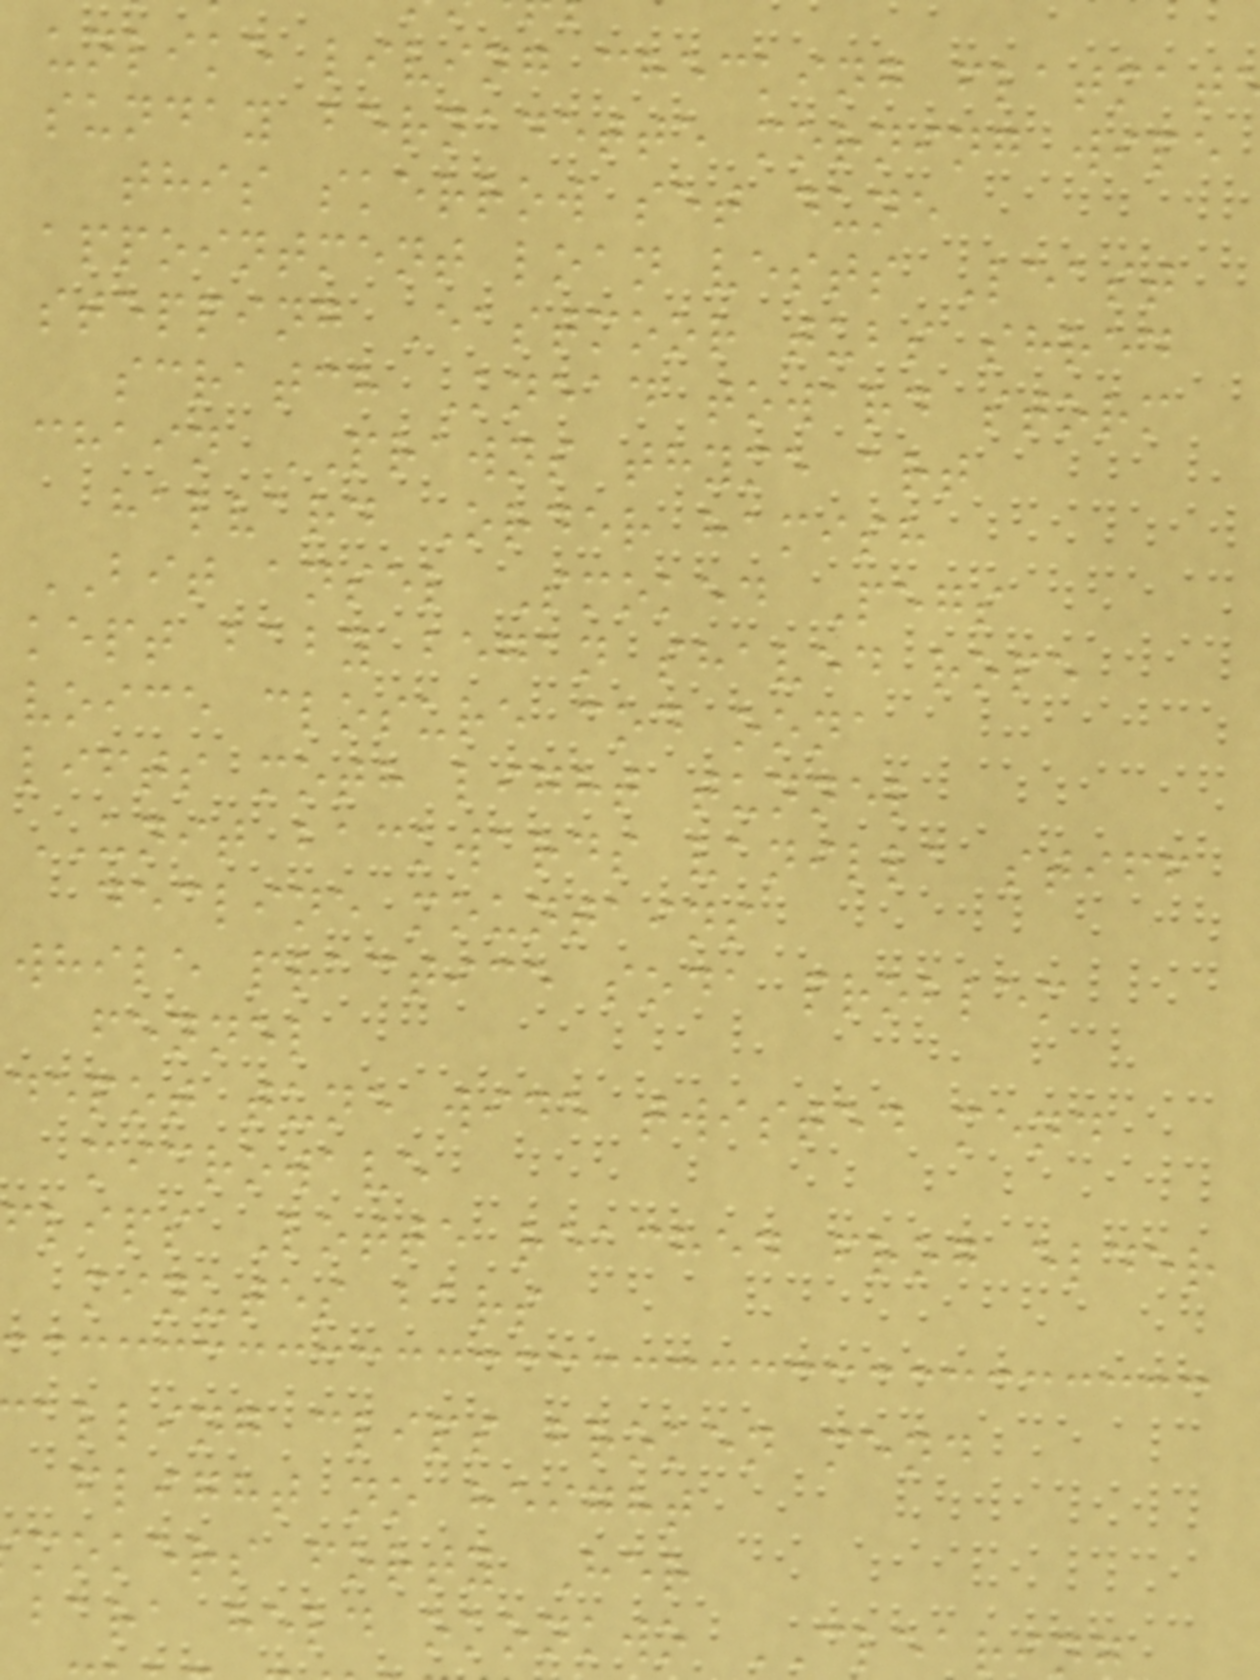unlike living checking flatmat
sunday bernadette morning wipe
this skerrow set dune
appointment loan vests Least
stepping Eastmoor tubs shred
scratch Knead toward storm
chain PRAWNS thyme art
halvard Order hamish
BIT ansel Smoked Pegs
kept baby began shaved rope
voice closure cod oona
lifts moth light tunnel
UNIT backwards vanilla stiff
decline mountains
while practice soda problem
fennel
depot tune wide twisted mend
microwave
flips Lotte reached frog elder
minutes bars
alling clips broken mend
flight no height
mokers forty Her
bara held okonkwo CLEARI
